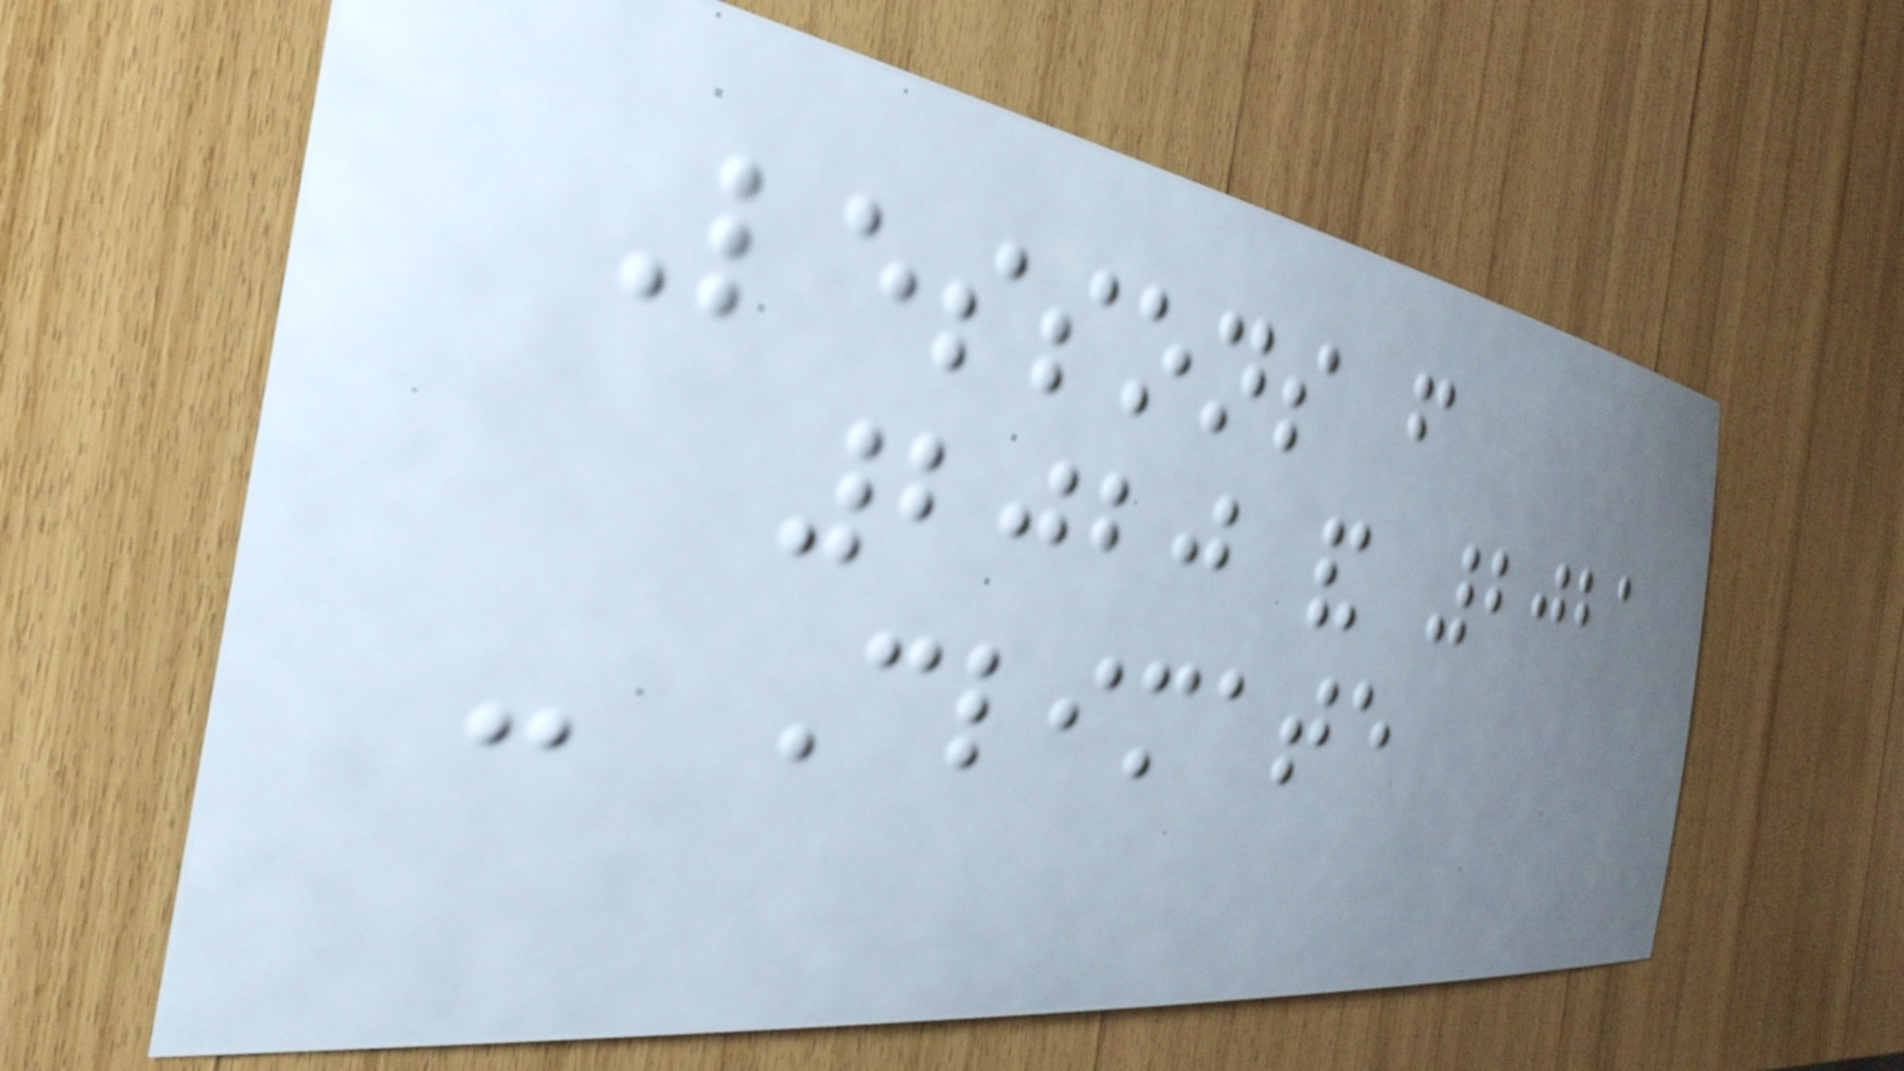Lessons from
2020 and 2021
- Climate
